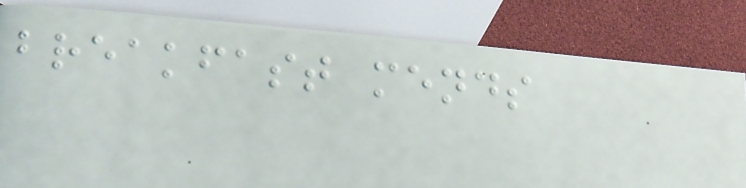breakfast mends
